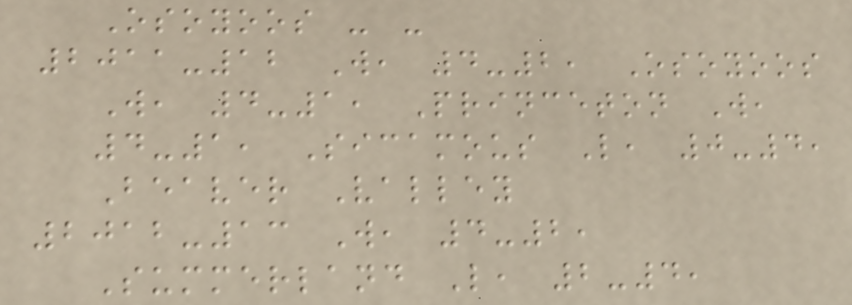Osoyoos - -
2011-12 W, 4-2, Osoyoos
W, 4-1, Princeton W,
4-1, Sicamous L, 0-4,
Beaver Valley
2012-13 W, 4-2,
Summerland L, 2-4,
